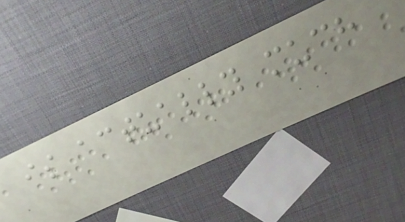is actually much
